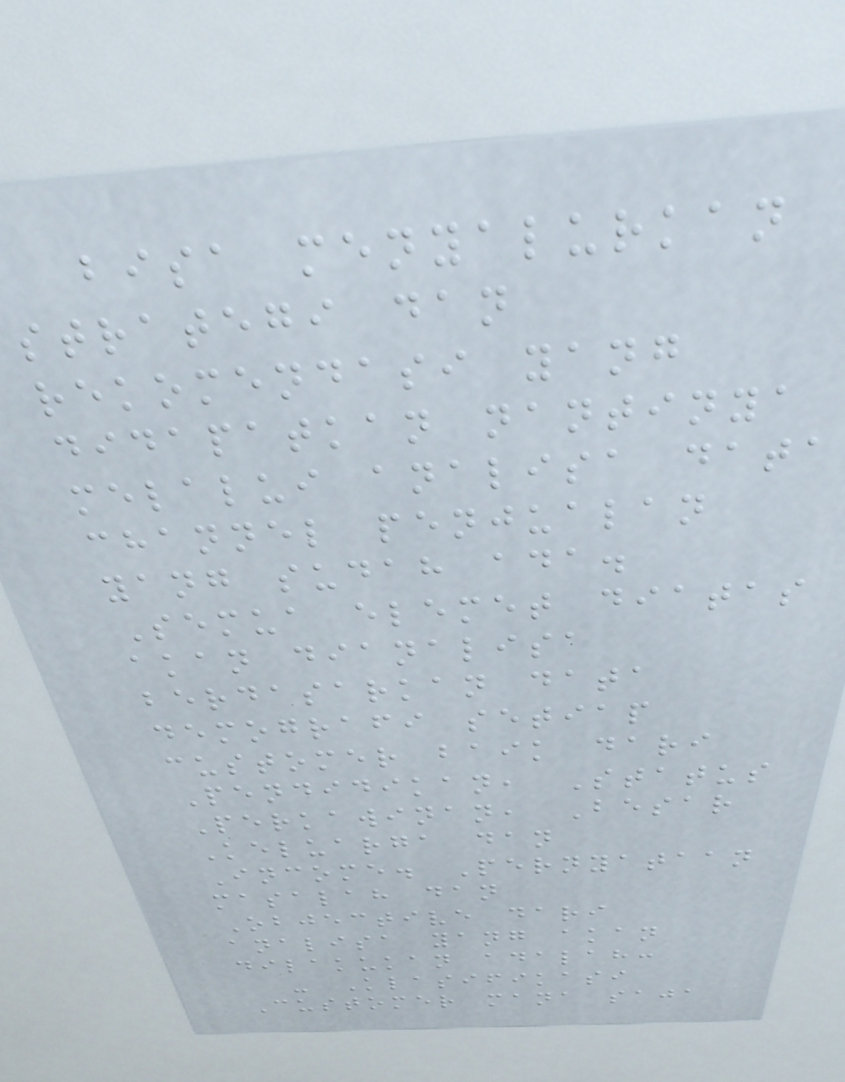bisa menyalurkan
strategi dan
rekomendasi yang
didapatkan nantinya
melalui analisa data
channel penjualan
yang sudah ada.
Semua elemet diatas
akan dianalisa
berdasarkan data
demografi setiap
customer baik dari
Pendidikan, Status
Perkawinan, Besar
Keluarga dan
Income. Pernyataan
masalah dan
Objective dari
analisa yang akan
dilakukan adalah:
- Klasifikasi
Customer mana saja
